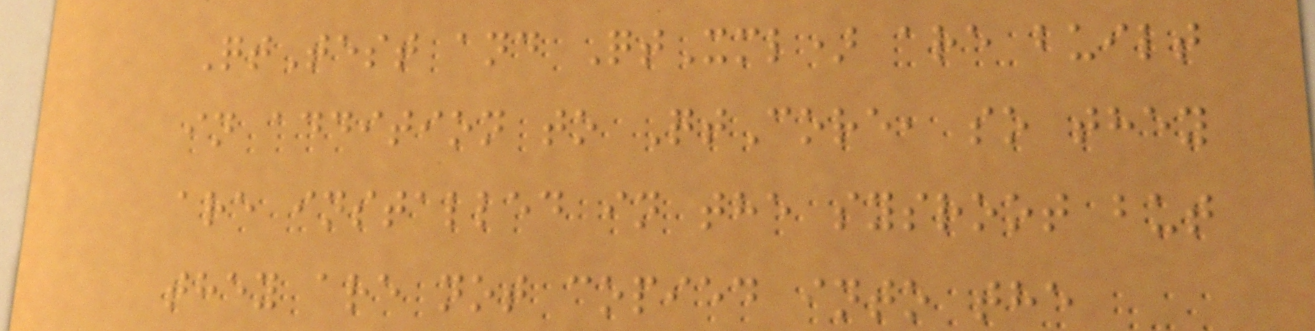QtTest and QtXml) are built
in addition to QtCore, so they
are installed in the sysroot but
they are not copied into the
